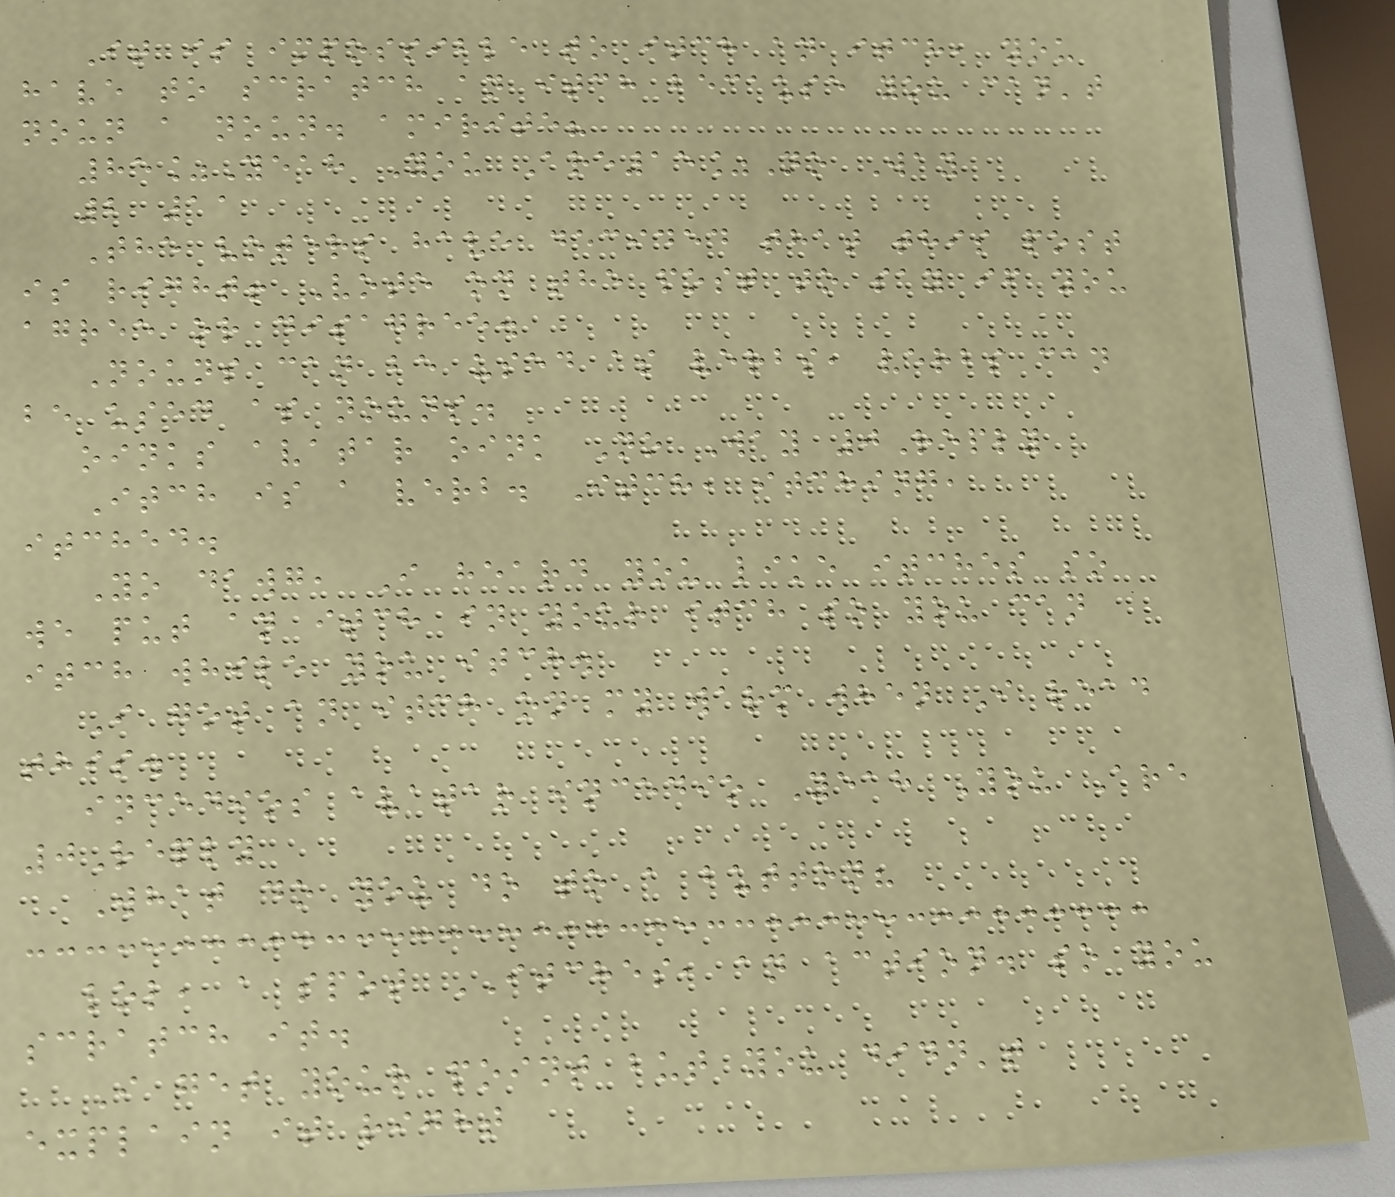It is impossible to itch an itch, you
have to scratch an itch because you can't
noun a noun. amirite?
85%Yeah You Are15%No Way
2 11
The voters have decided that this post
is right! Vote on the post to say if you
agree or disagree.
Nouns can be used as verbs, verbs can
be used as nouns.
oinks avatar oink No Way 0Reply
Itch is a verb. Itch, itching,
itched.
Yo dawg, I heard you like itches so
we put an itch in your itch so you can
itch while you itch.
I got an itch on my warm when I read
this.
incedios avatar incedio Yeah You Are
0Reply
What do you do to a button?
lol, a spot ITCHES, an action. so you
scratch it.
I get your point but you didn't
explain it right
